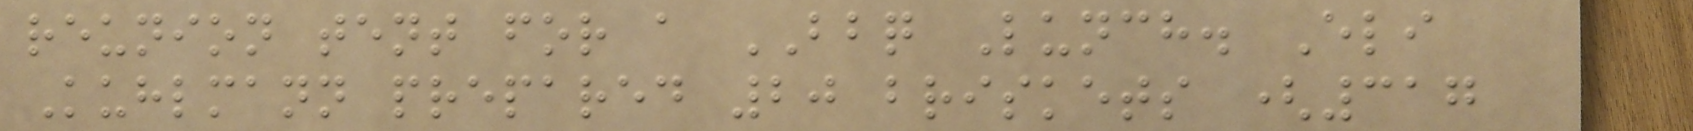reunion tent for a BBQ Lunch. Eli
Kuhlmann prepared 20 briskets (317
